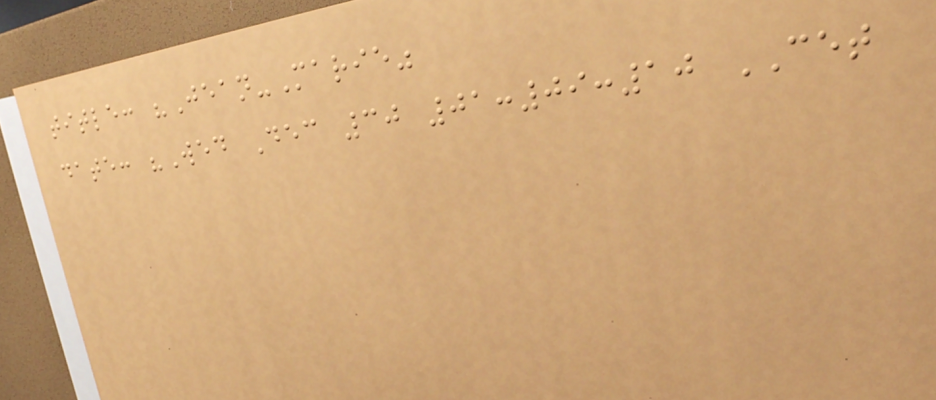title: "Jean-Marie"
date: "Wed Dec 30 01:09:10 CET
